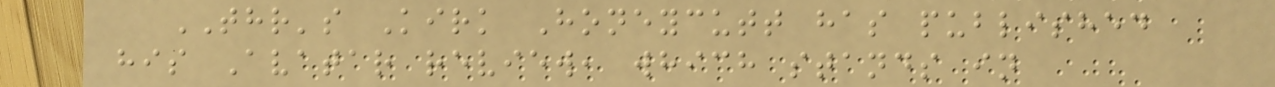THR's Kirk Honeycutt has published
his Avatar review, which stands in
